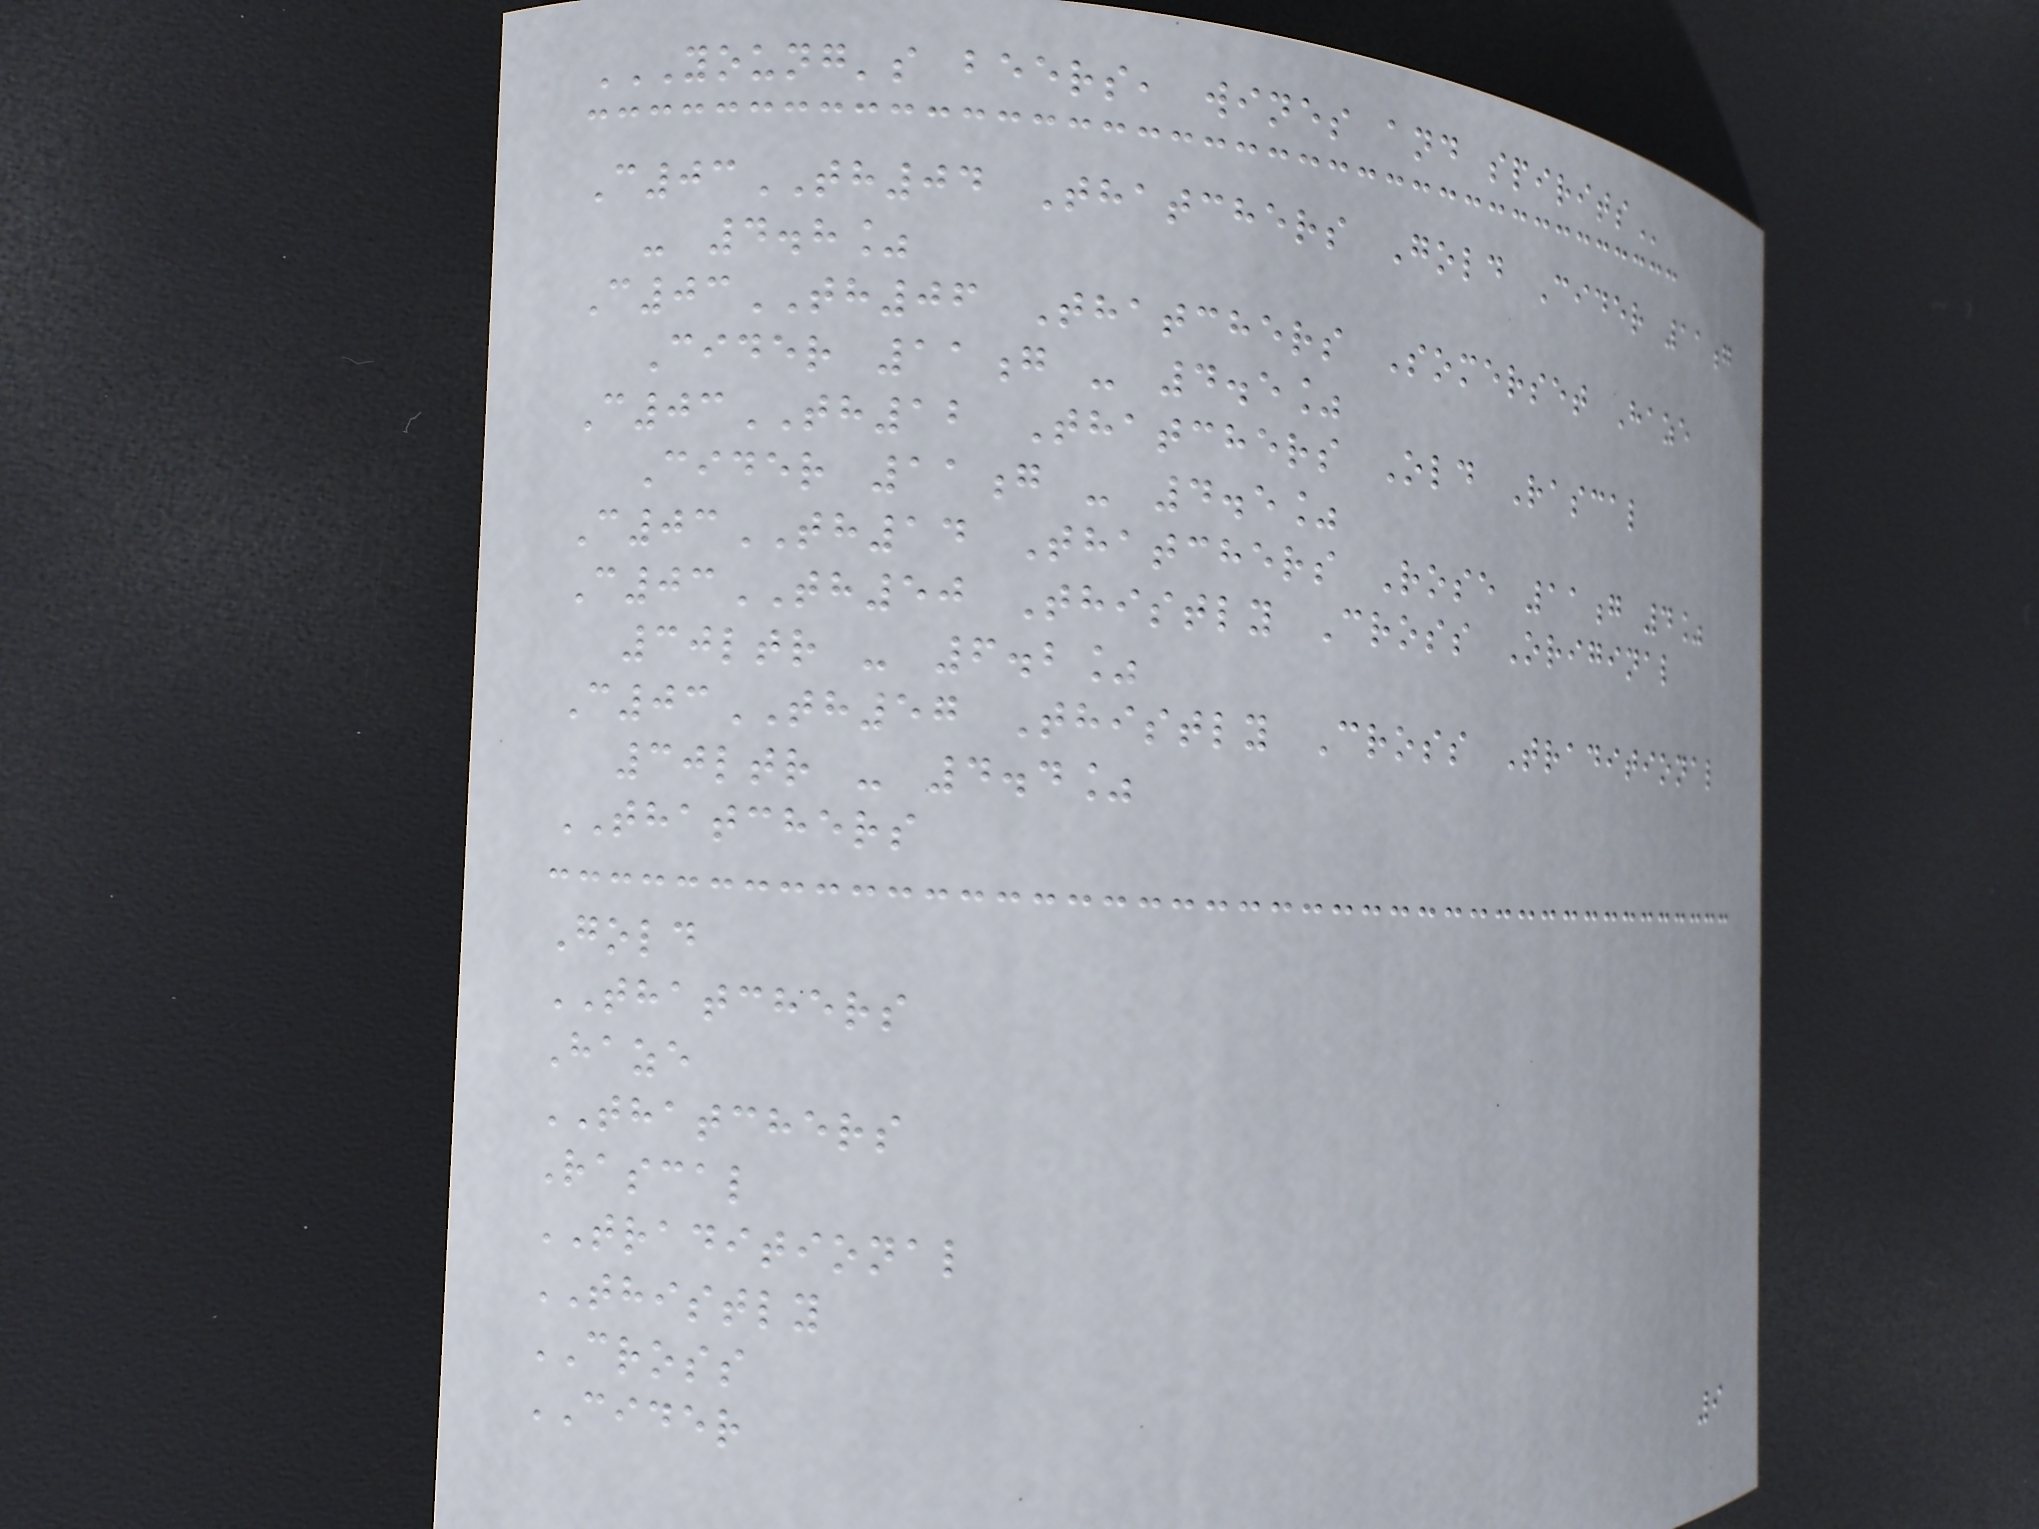YOUNG'S BEERS, WINES AND SPIRITS
C03TH04 Thatchers Gold Cider 11g
- 4.8%
C03TH06 Thatchers Somerset Haze
Cider 11g - 4.5%
C03TH12 Thatchers Old Rascal
Cider 11g - 4.5%
C03TH14 Thatchers Rose 11g 4%
C03TH50 Thistly Cross Original
30ltr - 6.2%
C03TH57 Thistly Cross Traditional
30ltr - 4.4%
THATCHERS
Gold
THATCHERS
Haze
THATCHERS
Rascal
TRADITIONAL
THISTLY
CROSS
CIDER
9
